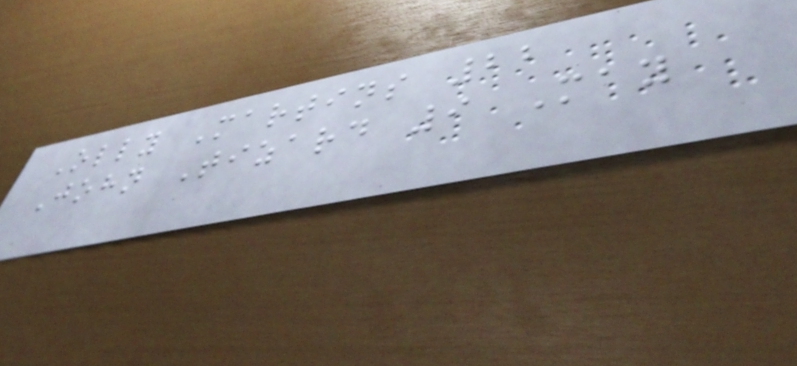Olly Martins 22
John Tizard 9 May
